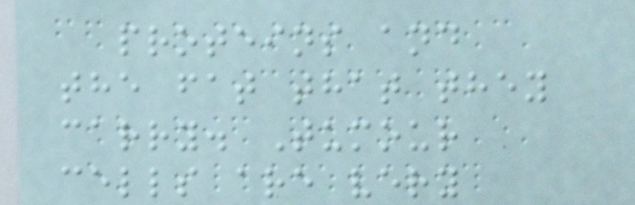proteins and
the fat that they
carry. Tumour
cells are very
